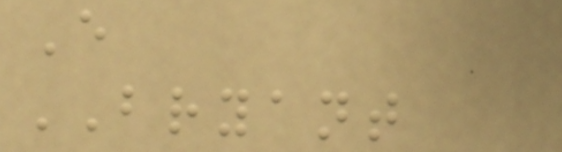E
BRYANT
